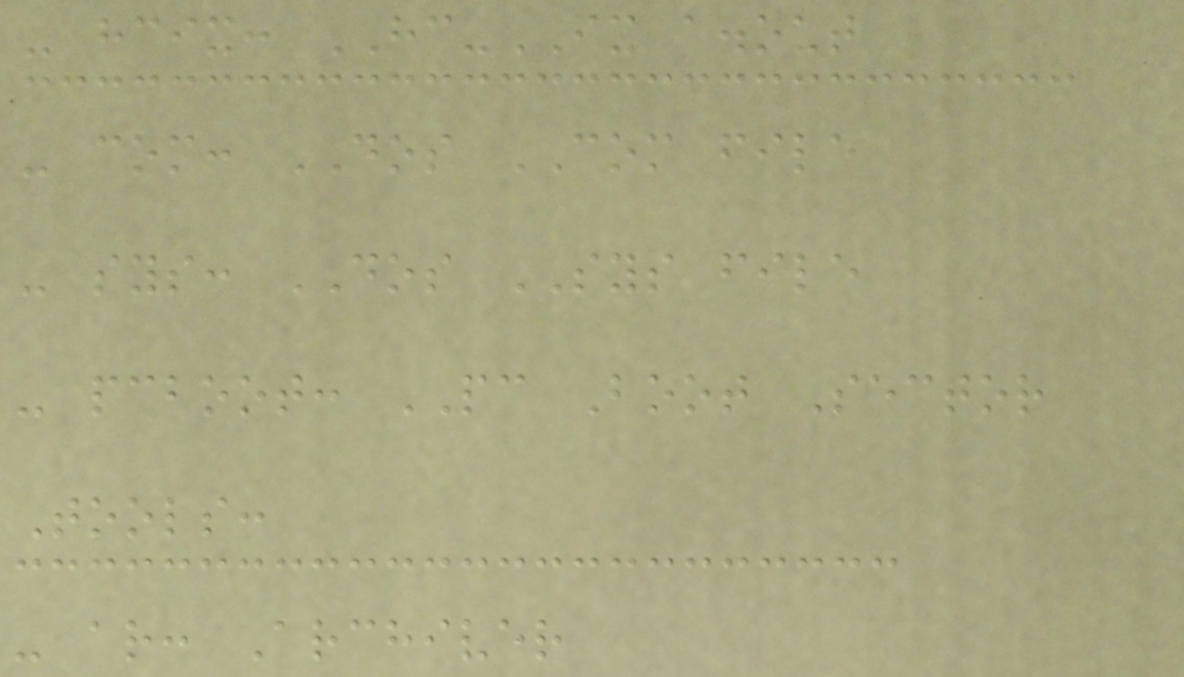- hcix: HC-IX a.out
- com: DOS COM file
- sys: DOS SYS file
- pcboot: PC Boot Sector
Tools:
- ar: Archiver
